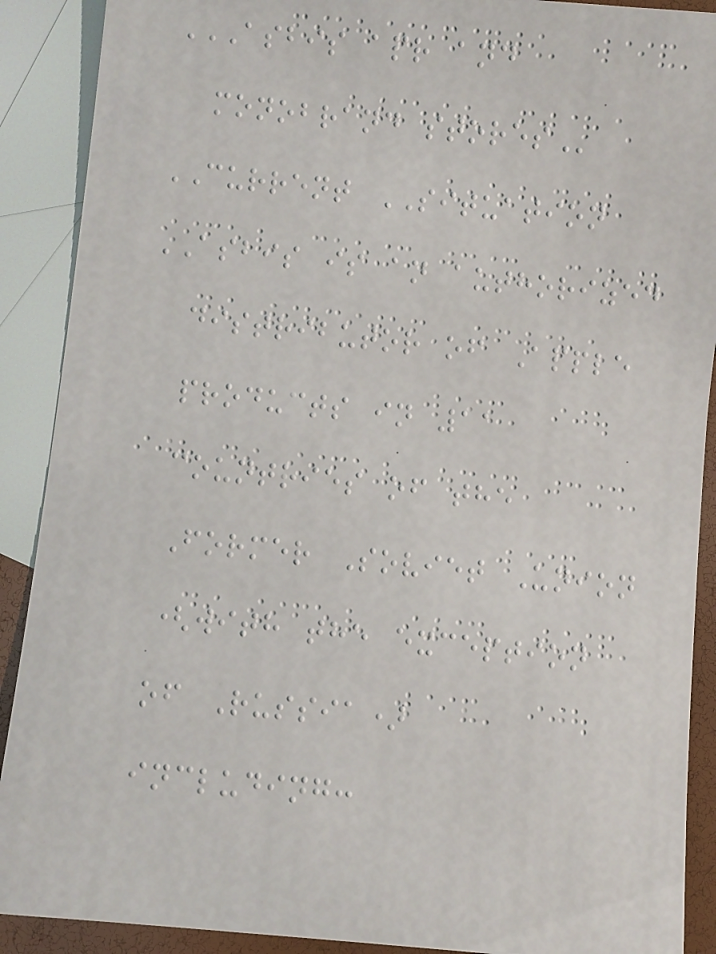ASBIS APR AND
MONOBRAND STORES
CURRENT SITUATION
ASBIS is an authorized
distributor of Apple
products in 11
countries of the
Former Soviet Union
(with the exception
of Russia)
including:
